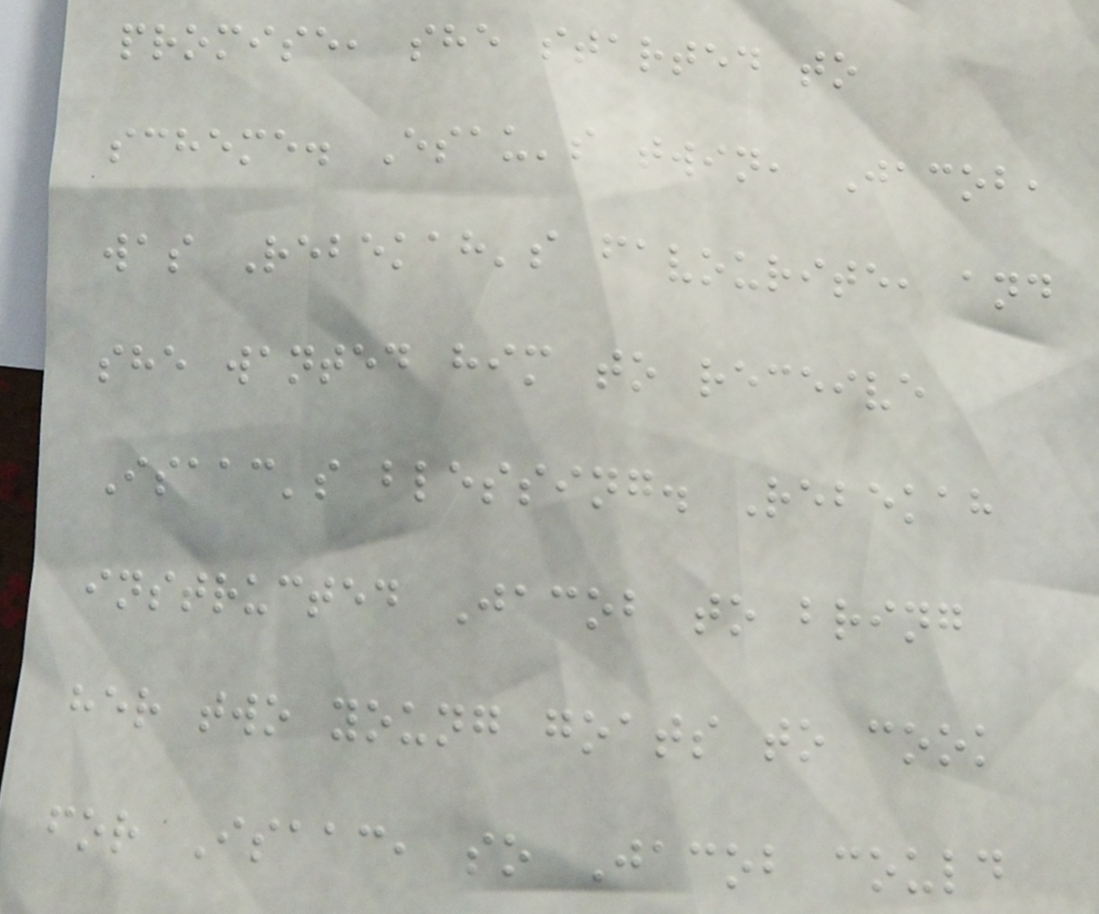promise, she started to
scheme. Esau's twin, Jacob,
was Rebekah's favourite, and
she wanted him to receive
Isaac's blessing. Rebekah
instructed Jacob to bring
her two young goats to cook
for Isaac, so Jacob could
